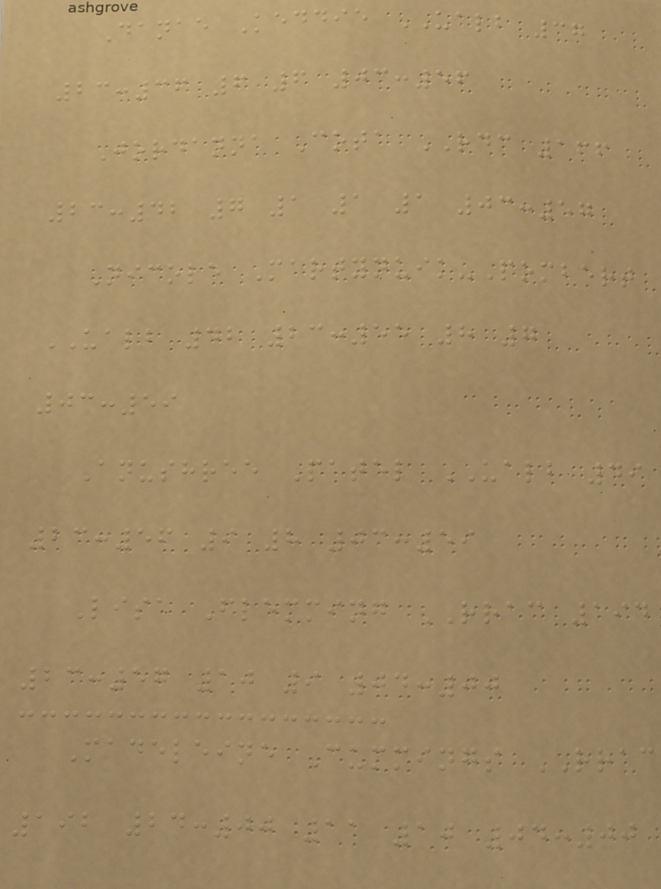Danae Keddie UALB 37
23:36 6 6 03:56
Jordanna Cota RDC 166
23:42 7 1 1 1 03:57
Nicole Martynuik-Pombert
UALB 42 23:55 8 7
03:59
Anushree Patel UALB 49
23:56 9 8 03:59
Lisa Flemming RRAC 194
23:57 10 9 04:00
Madeleine Cummings RRAC
192 24:00 11 10 04:00
